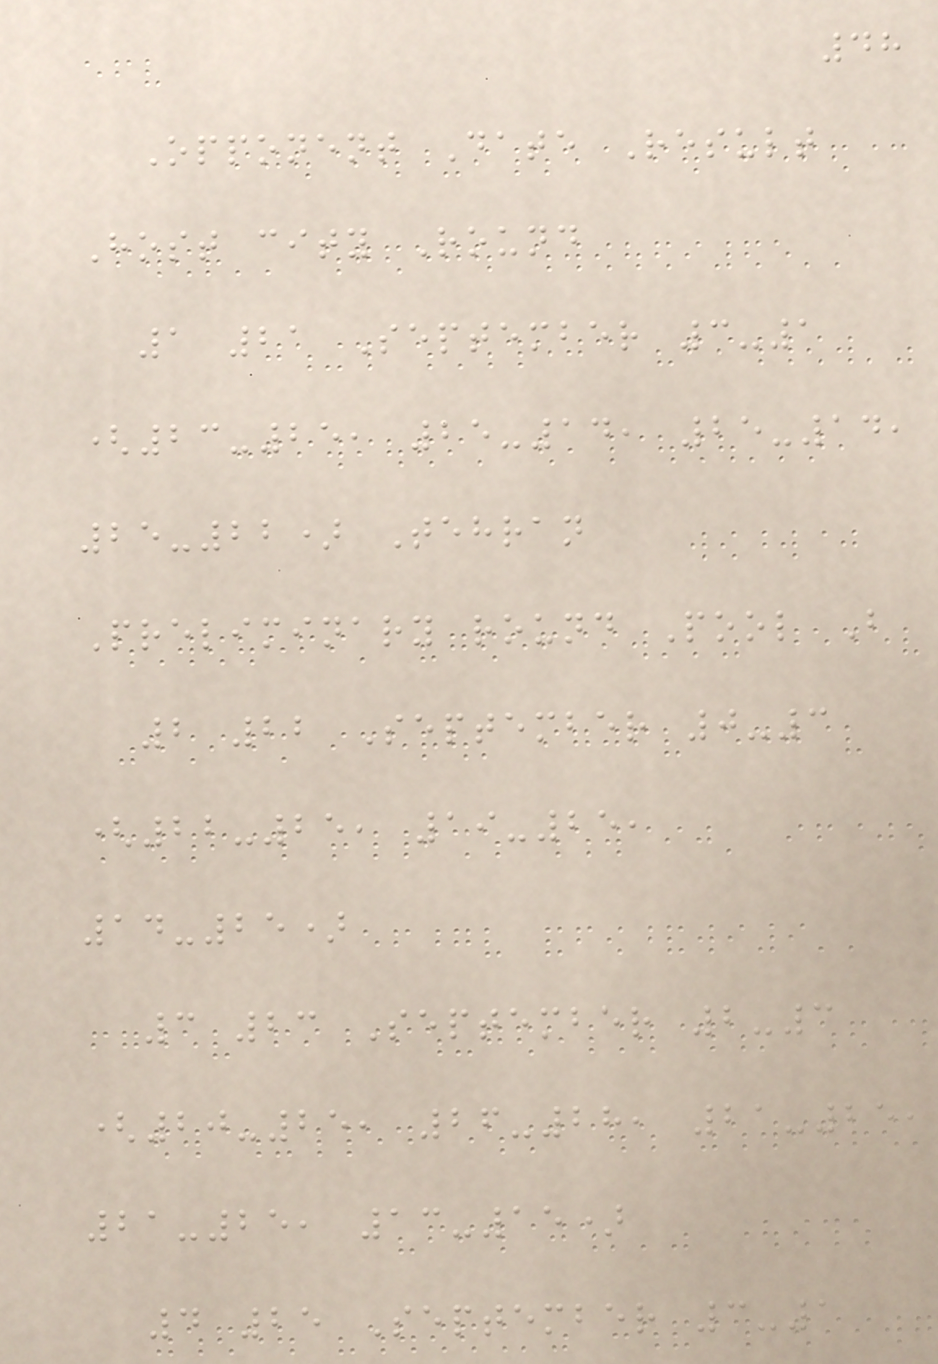48
Opponent Date Result
Host city Round
1 21 September 3-1
(23-25, 25-14, 25-14,
25-22) Tehran
Preliminary round Pool B
2 22 September 0-3
(22-25, 19-25,
14-25)
3 23 September 2-3
(20-25, 26-28, 21-25,
21-25, 13-15)
4 25 September 3-1
